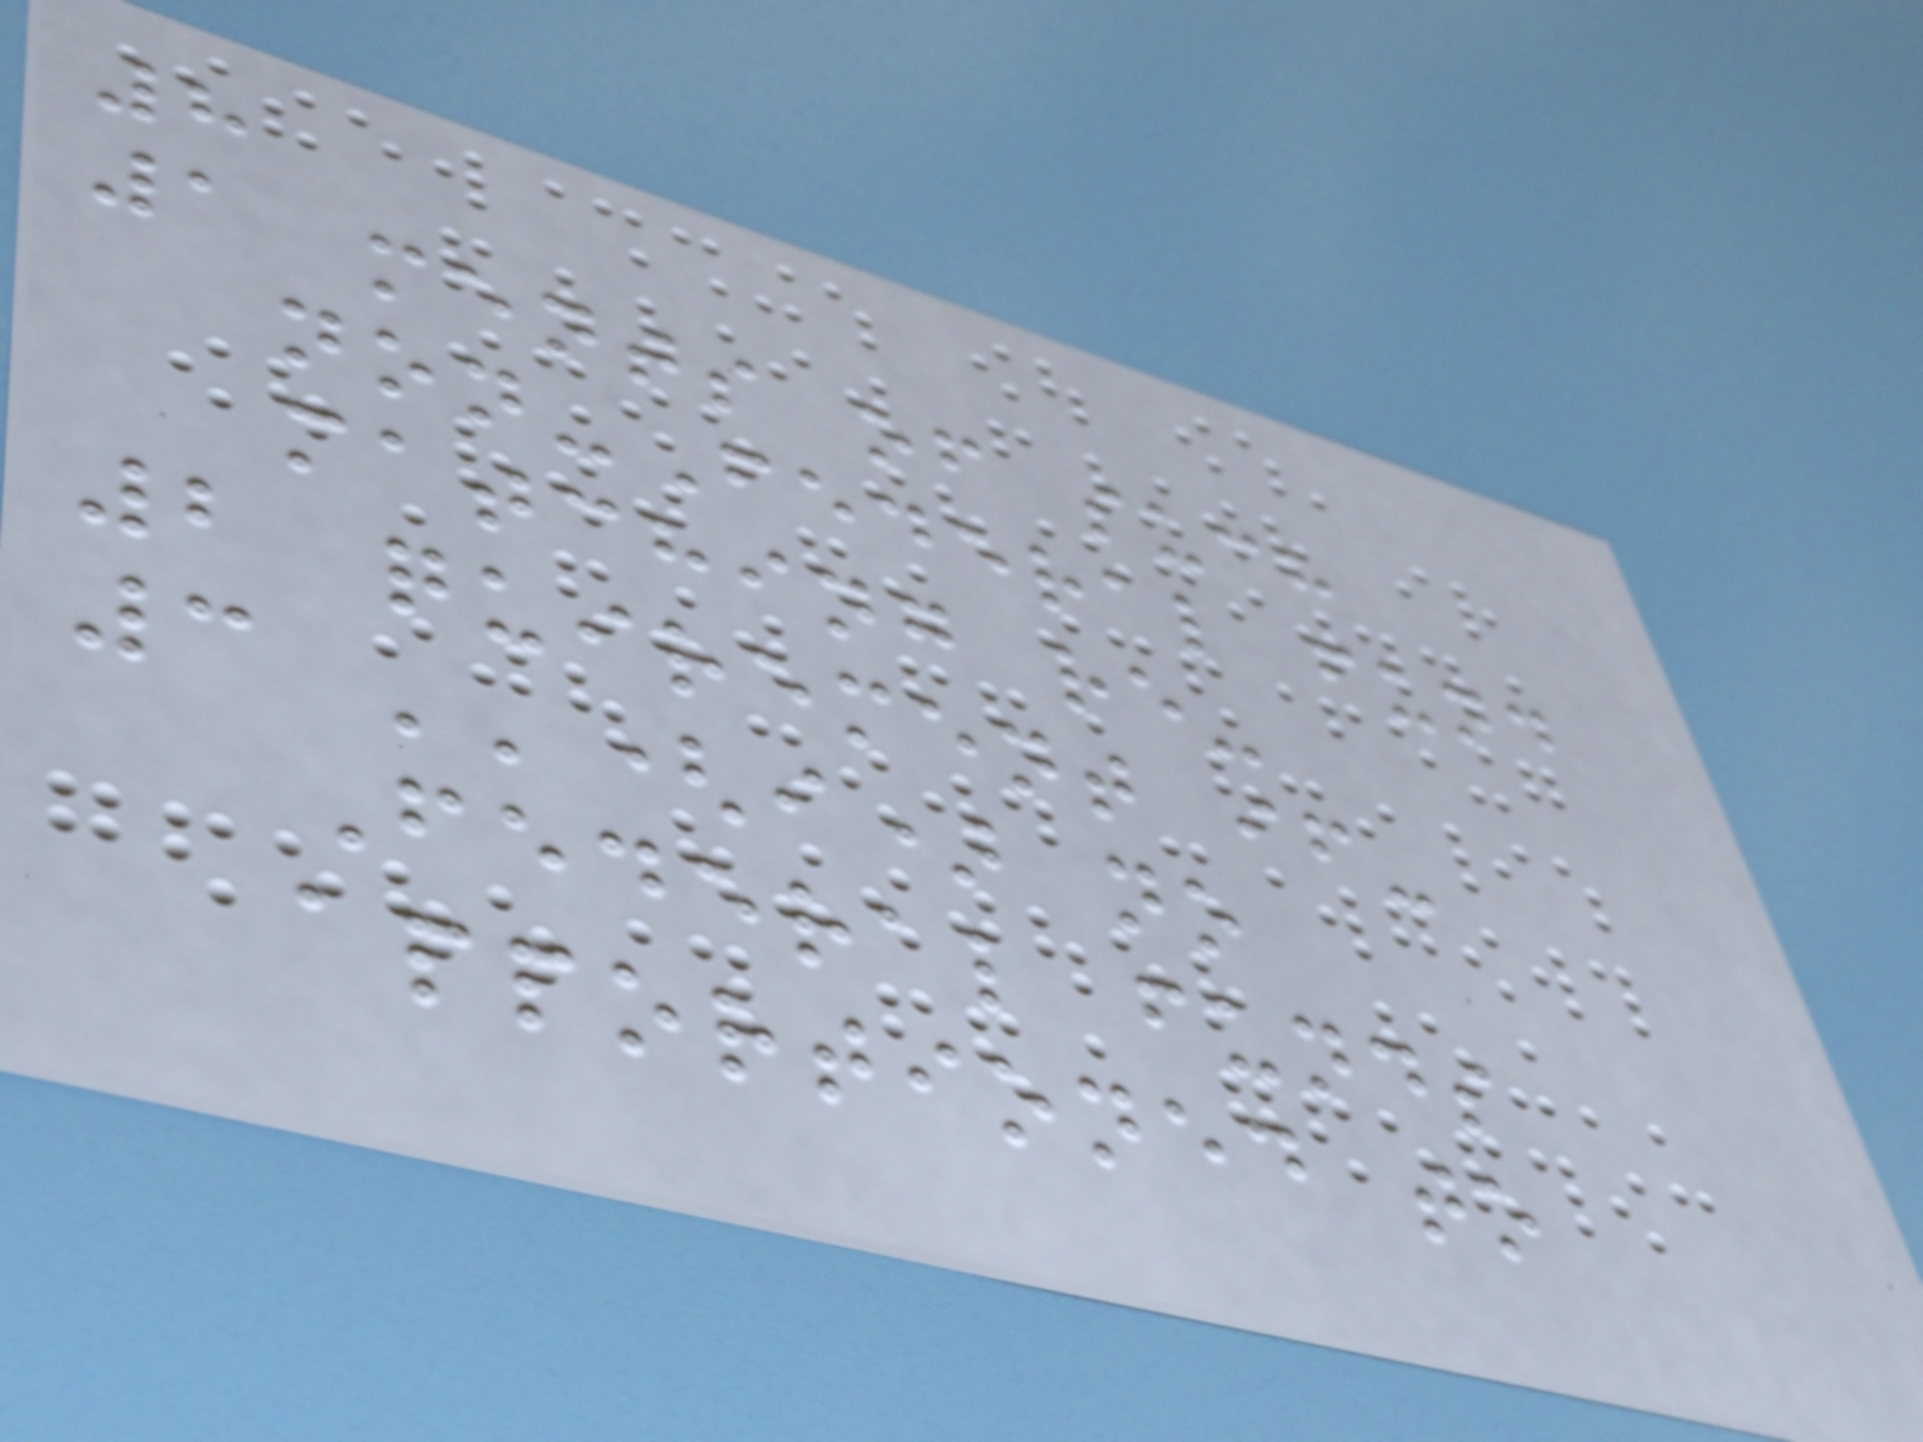8
1 ments of such
non-Federal fund
matching re-
2 quirement if-
3 ''(i) no
Federal funds
apportioned to
